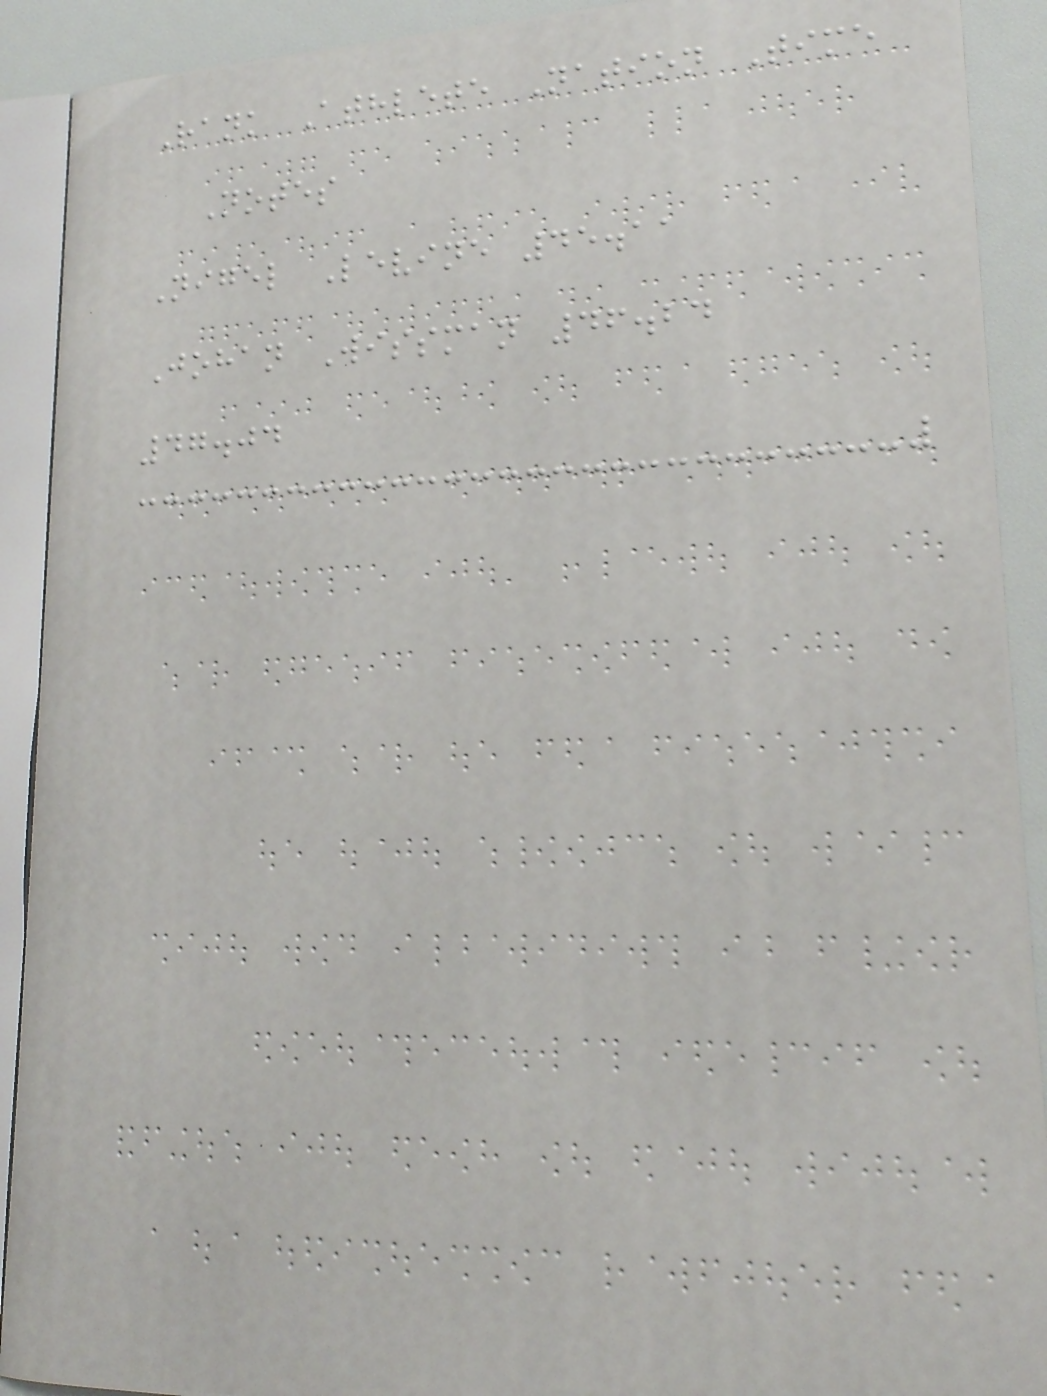Rank Athlete Nation Time
Notes
Nigel Levine 45.11
Johan Wissman 46.24
47.04
